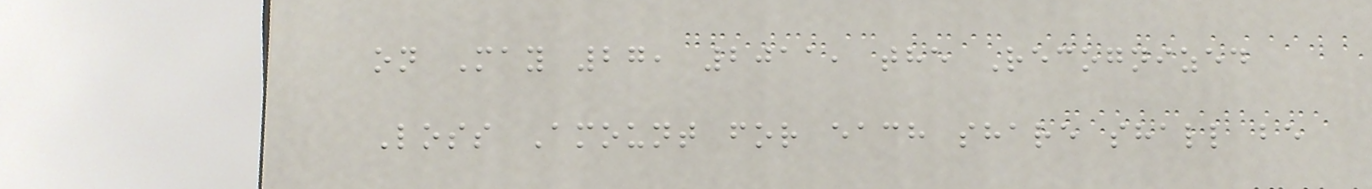on May 27, 2011, the Recognized
Loss Amount for each share shall be
